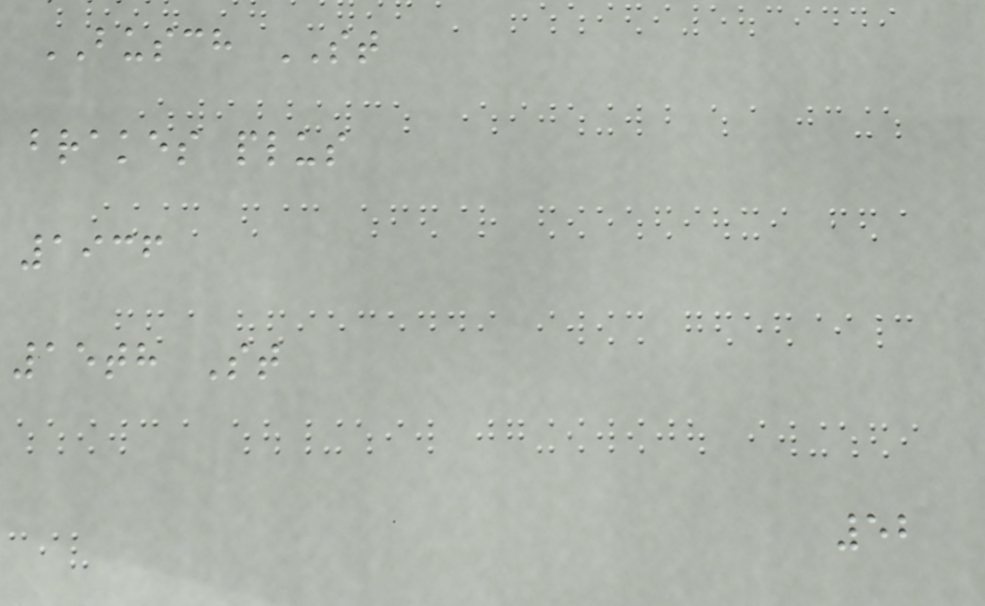BUSCH ST
brakes plus
1936
15th St
52
